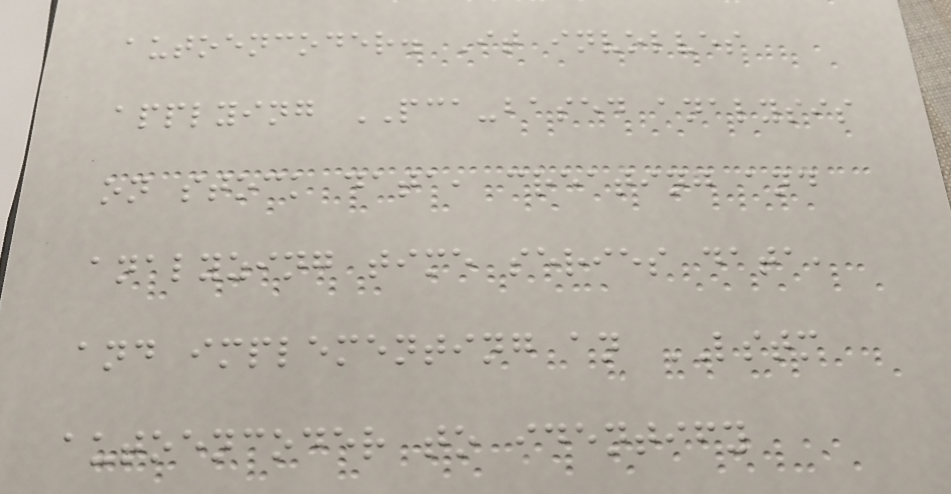autoencoder. It involves
applying PCA-based analysis
on stock data, creating and
analyzing time series data,
and implementing an LSTM
autoencoder to identify
